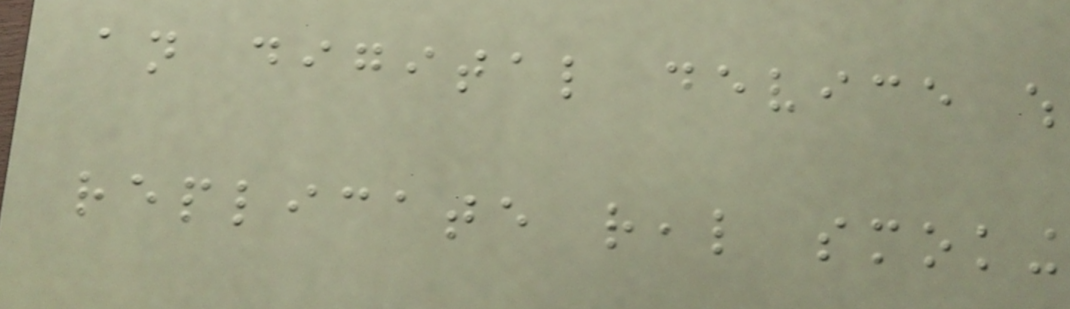an digital device which
replicate real smoking
